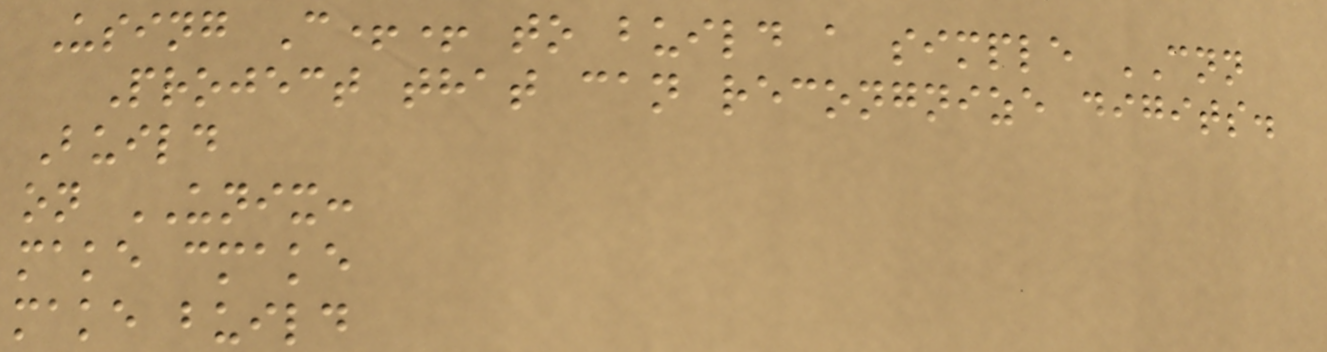Using C++ to build a simple CNN
Project that can recongnize digits.
Build
on UNIX:
make cmake
make build
